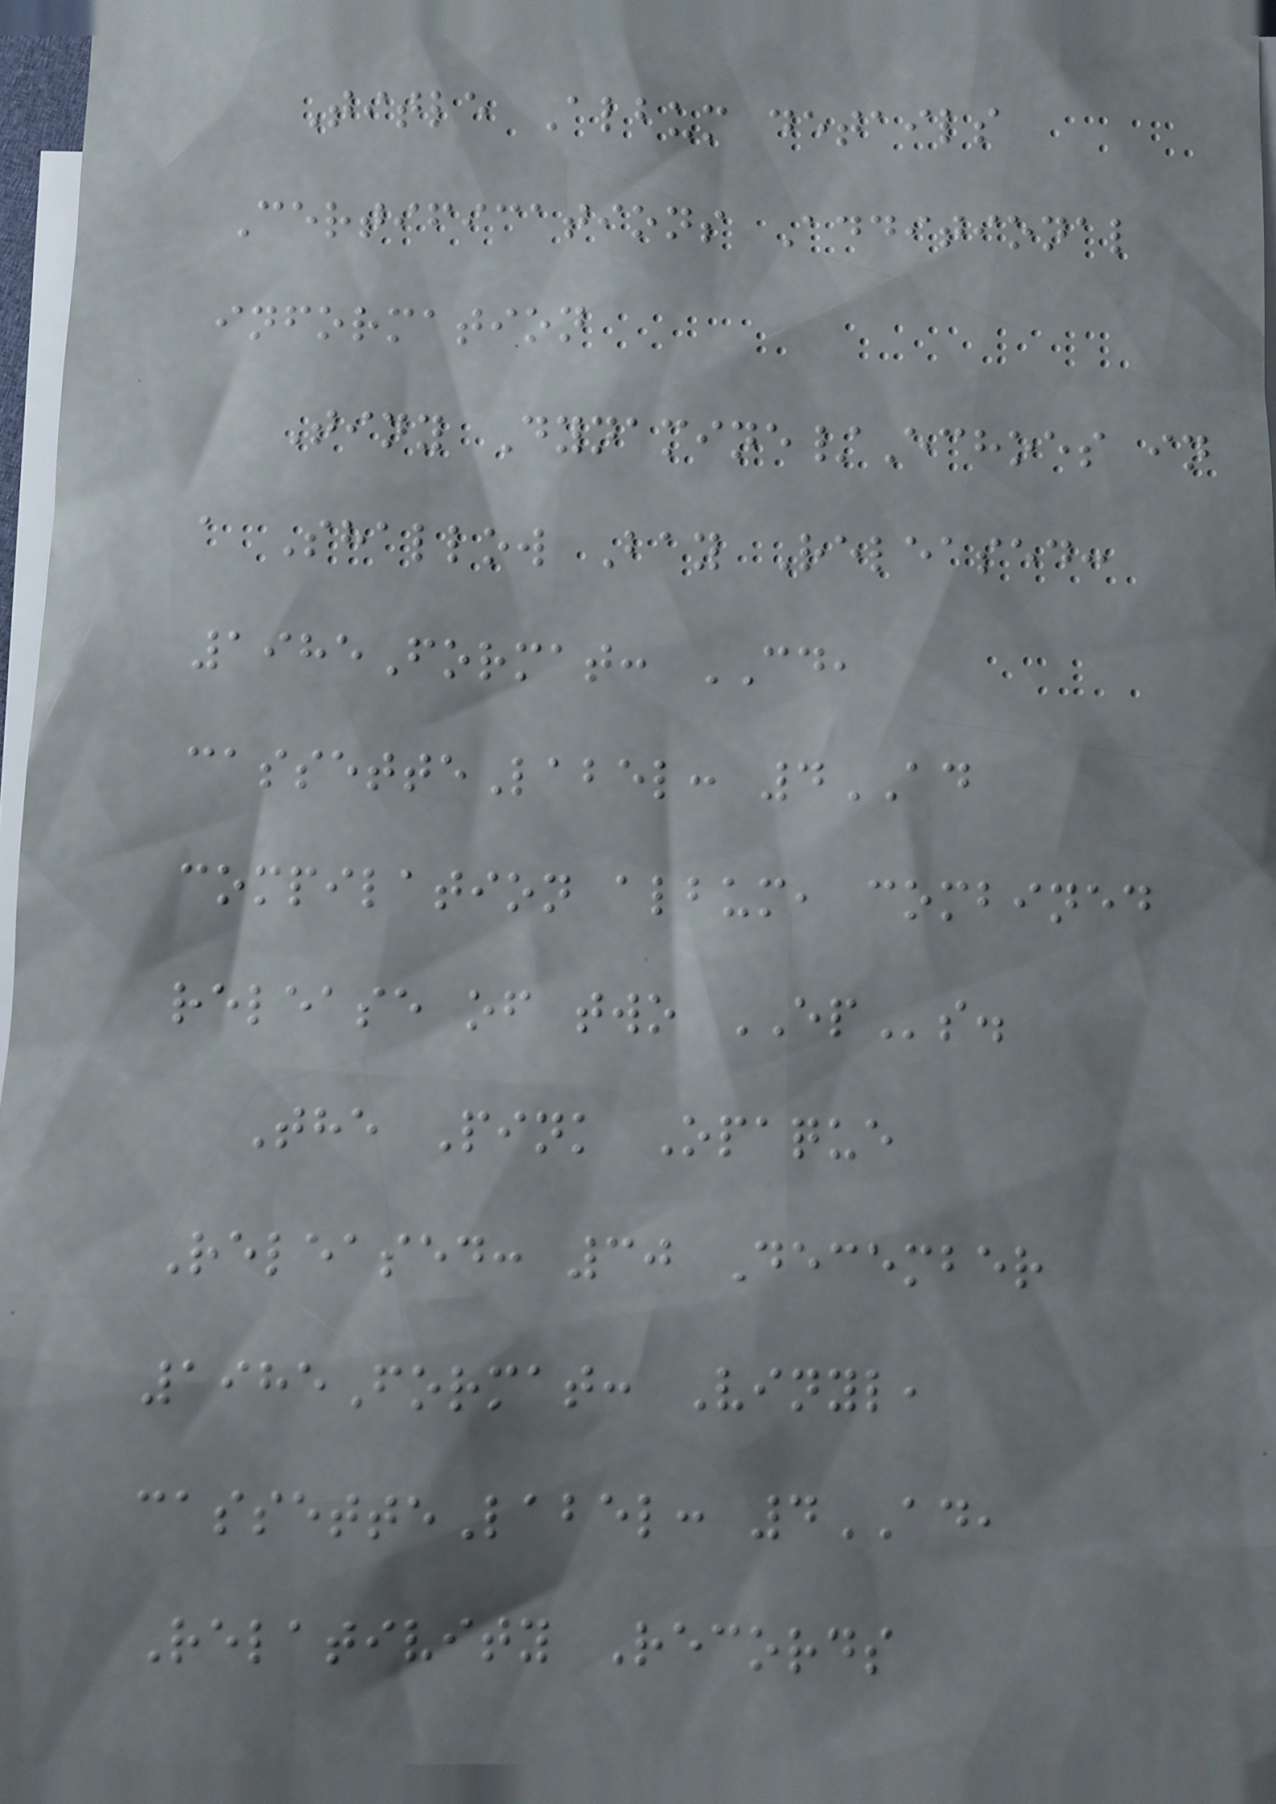Title Album details
Certifications Additional
information
Tiny Dynamine/Echoes in
a Shallow Bay Released:
1985Format: CD,
cassetteLabel: 4AD
compilation album, combined
release of two EPs.
The Pink Opaque
Released: 30 December
1985Format: Vinyl,
cassetteLabel: 4AD,
Relativity Records
